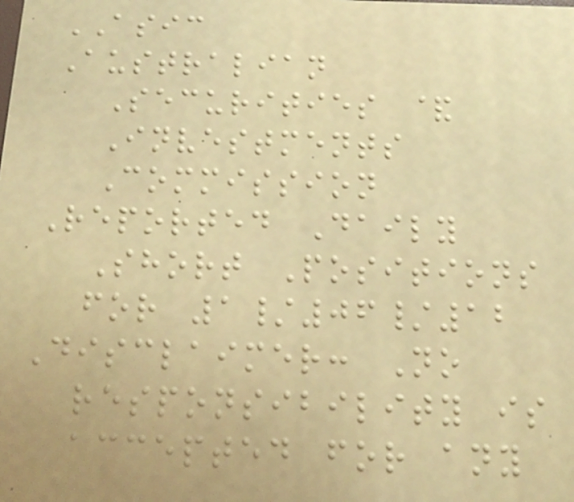ASIC
Australian
Securities &
Investments
Commission
Reported Daily
Short Positions
for 1/06/12
Disclaimer: No
responsibility is
accepted for any
